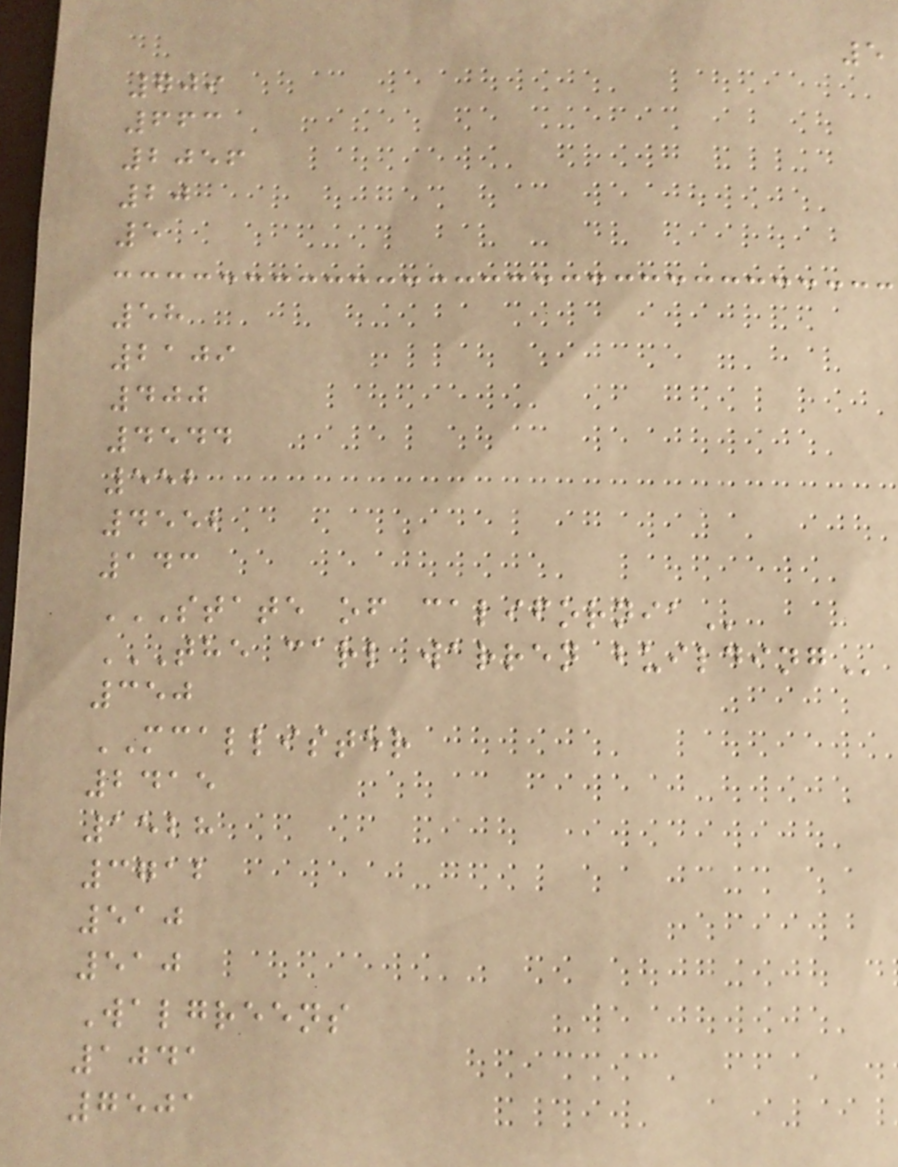5
709
663
2056
20
5
58
2109
400
4544
552
4552
143
STATE OF CALIFORNIA
THE CARL WARREN BUILDING
350
MCALLISTER
2415
1528
3712
510
510
Walgreens
1041
7501
